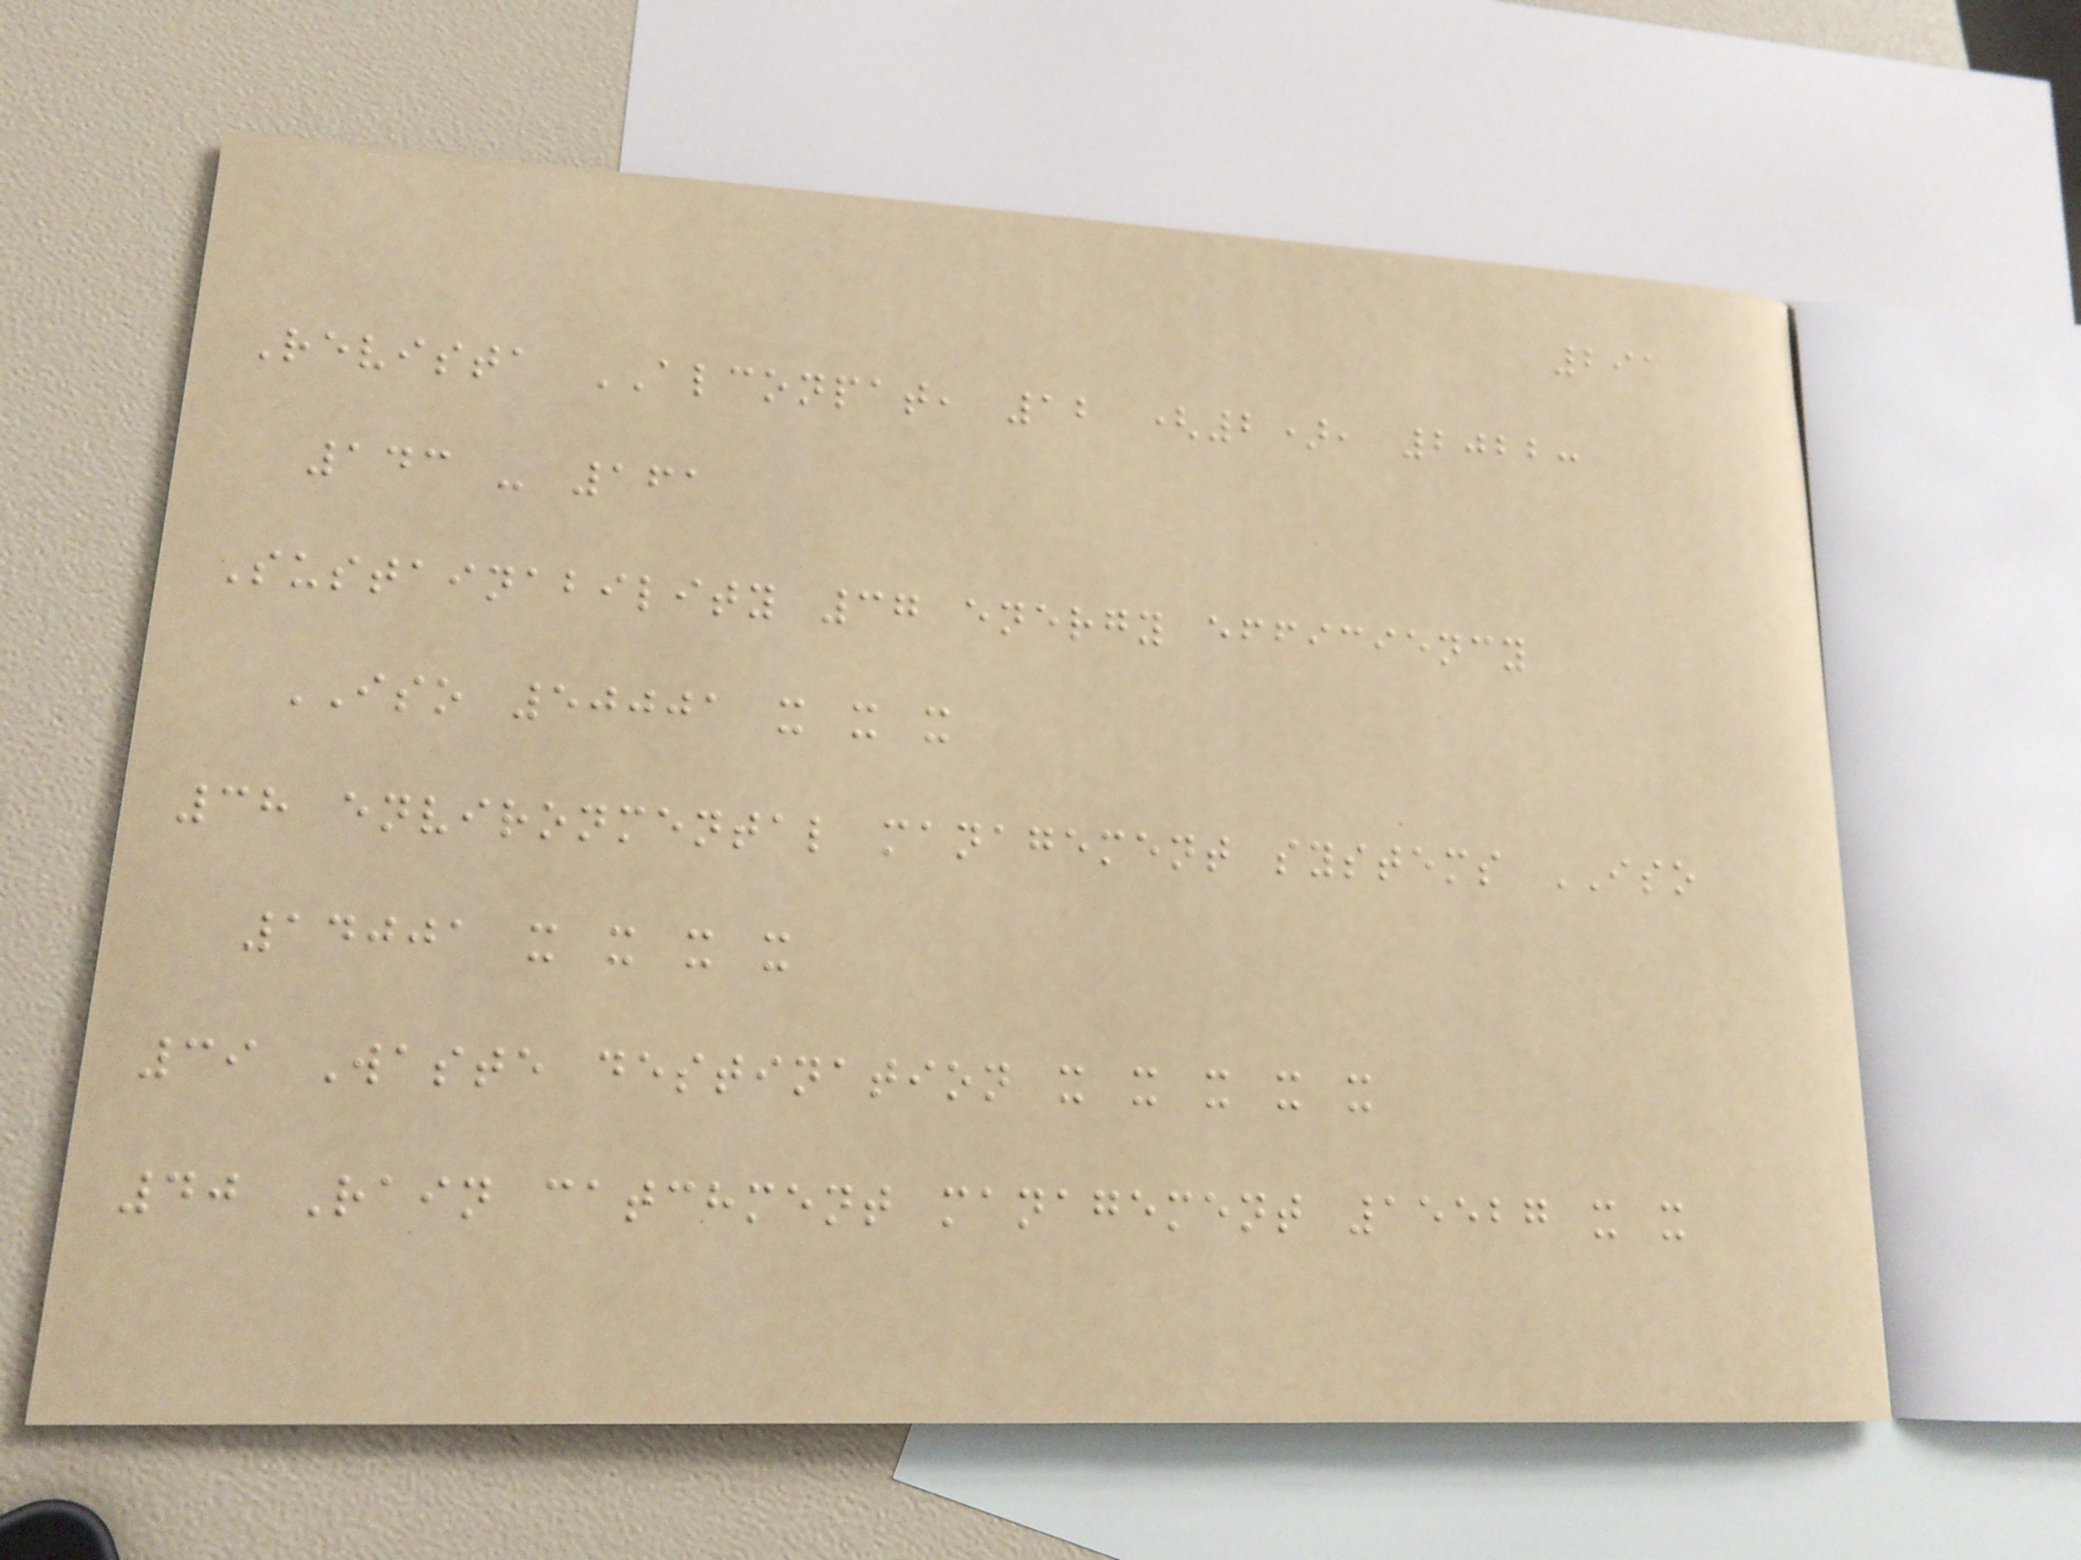291
Revista ALCONPAT, 12 (2), 2022:
143 - 161
Sustainability 37 energy efficiency
ISO 50001 x x x
38 environmental management systems ISO
14001 x x x x
39 Waste destination x x x x x
40 Rain catchment management 15527 x x
